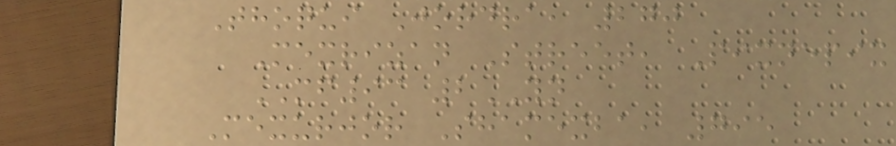Thoqui Jordra, 270
Mexrizan Street, Pixnepix
MF93 2YN
Mexurjor Shamexba, 795
